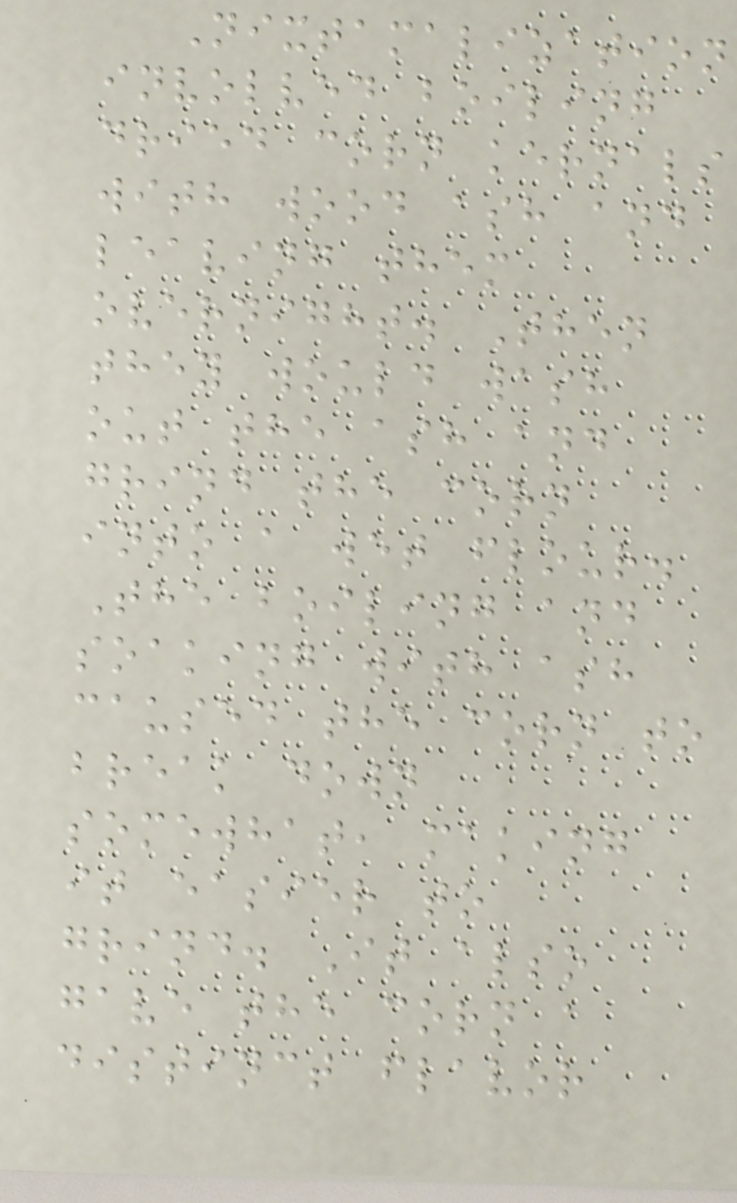Nixtamalization
involved boiling
dried corn kernals
with wood ash and
leaving them
overnight. Then
they would wash
out the ash and
grind the corn
into a wet flour.
The boiling and
soaking with ash
caused the corn to
break down
somewhat, making
it easier to
grind. It also
gave the corn a
distinct flavor
